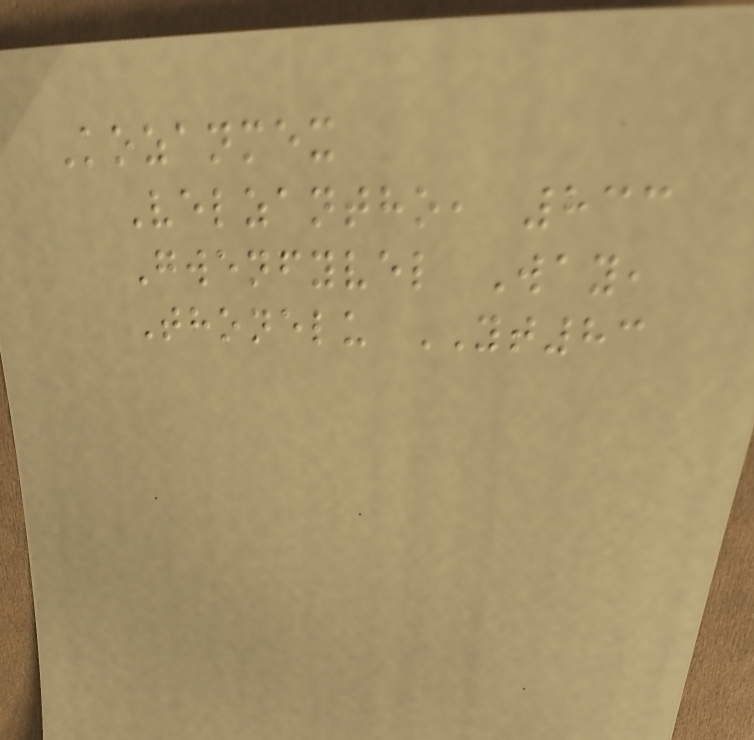Kozanmex
Velzantho, 833
Gwenfyvel Way,
Thonelu YT83
